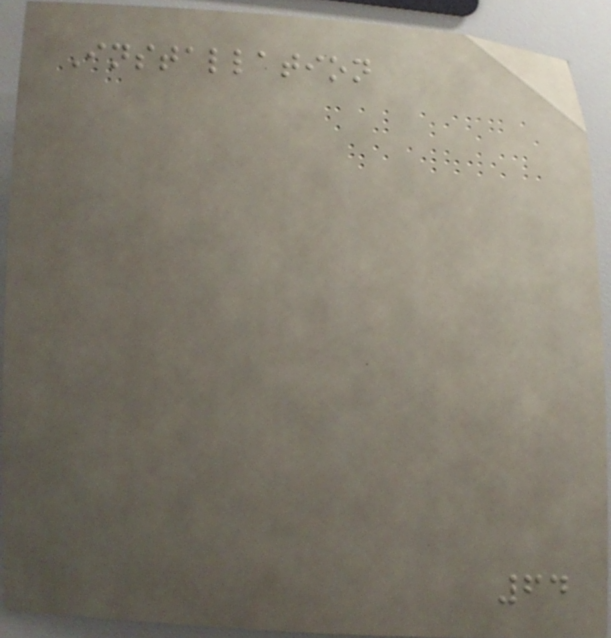Installation
64
